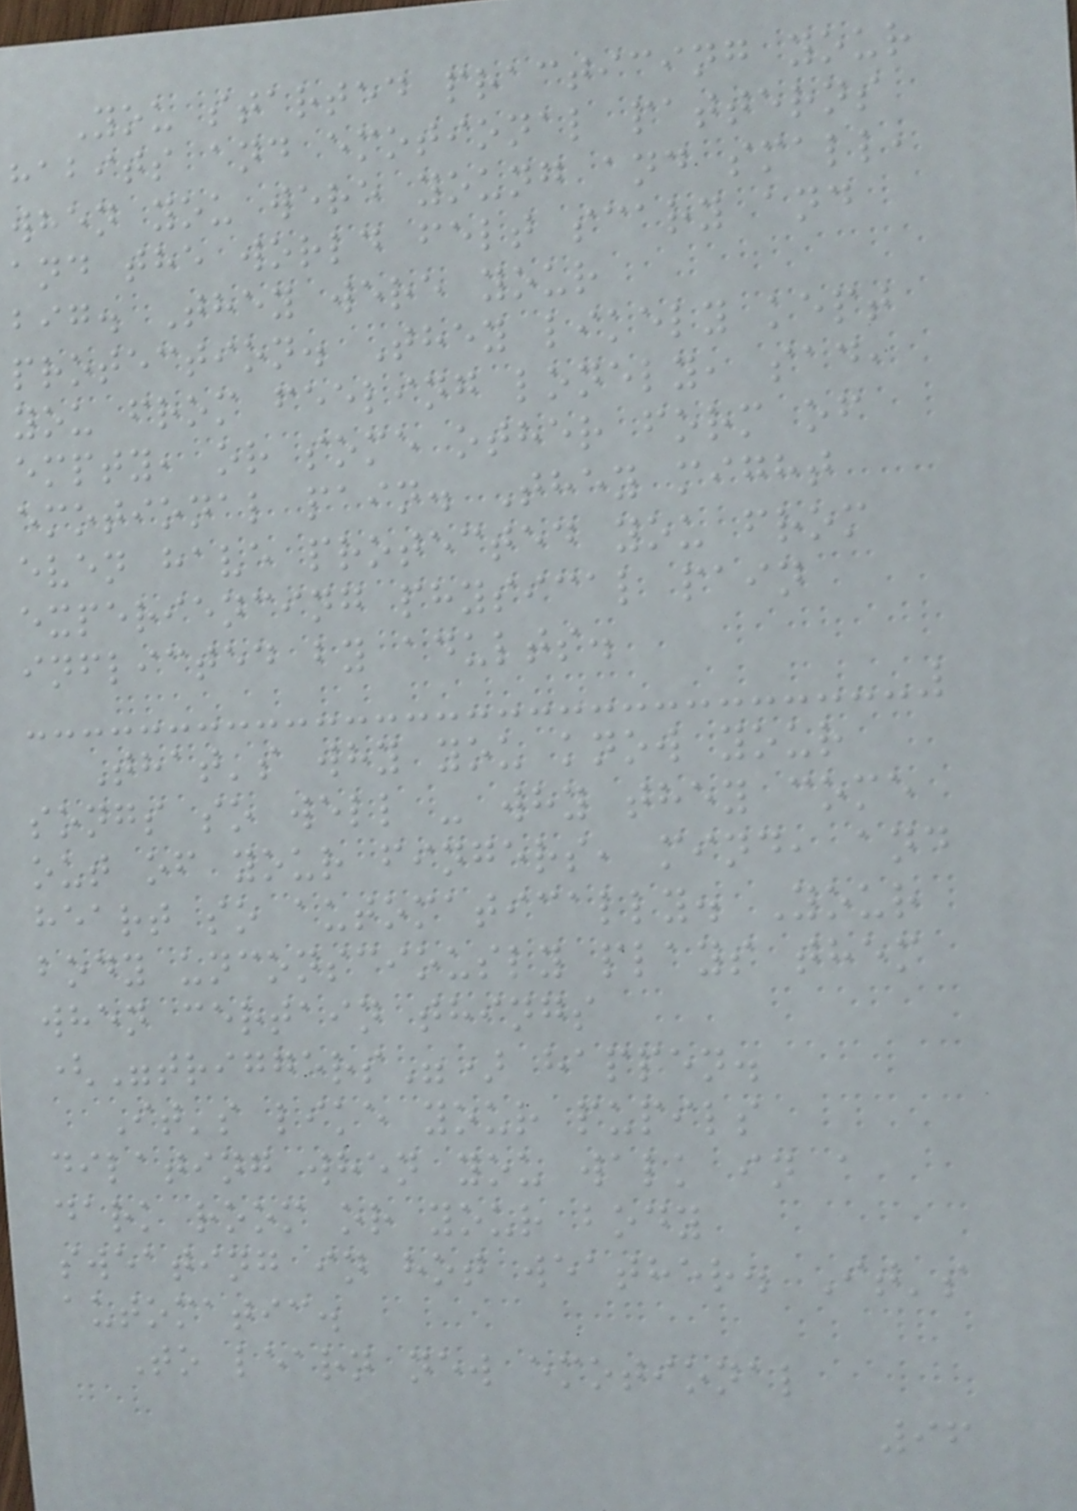You started practicing your
habits and emotional patterns
when you were young and small,
and the world felt scary and
big. They were your
protection. They likely kept
you from feeling lonely, sad,
empty, or some other form of
emotional pain. They might
even have protected you from
experiencing physical pain
inflicted by adults.
That's why you know your
songs so well - why they come
out of your fingers, mind, and
heart so automatically. Your
body unconsciously plays them
when certain things
("triggers") happen.
It's like your pupils
dilating when you walk in a
dark room or your body
sweating in hot weather. It's
automatic.
To learn new emotional
96
